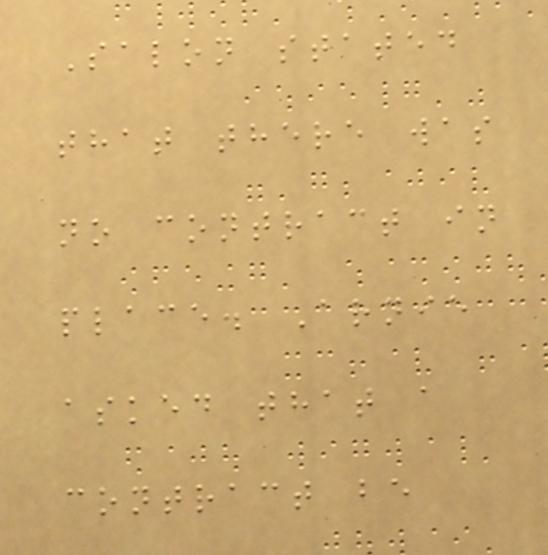Salon stated
that there was
no contract in
place. Arnie
asked that a
contract be
